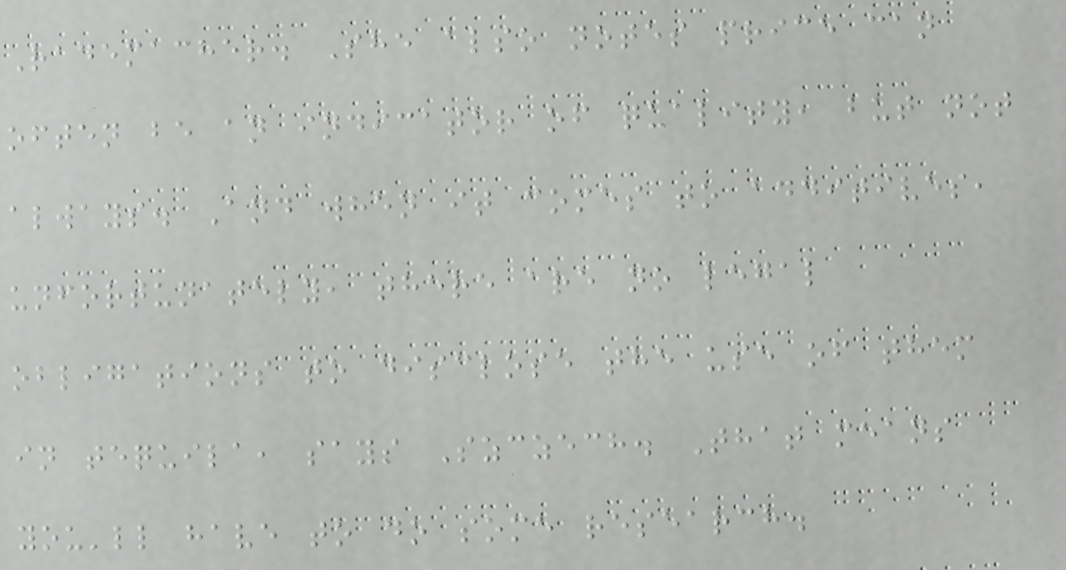Rademacher. She also notes price can
often be an indicator of quality, but not
always. And when it comes to additives,
unfortunately, there are no legal
obligations to disclose the use of them
in tequila, says Szczech. That means
you'll have to do some research.
